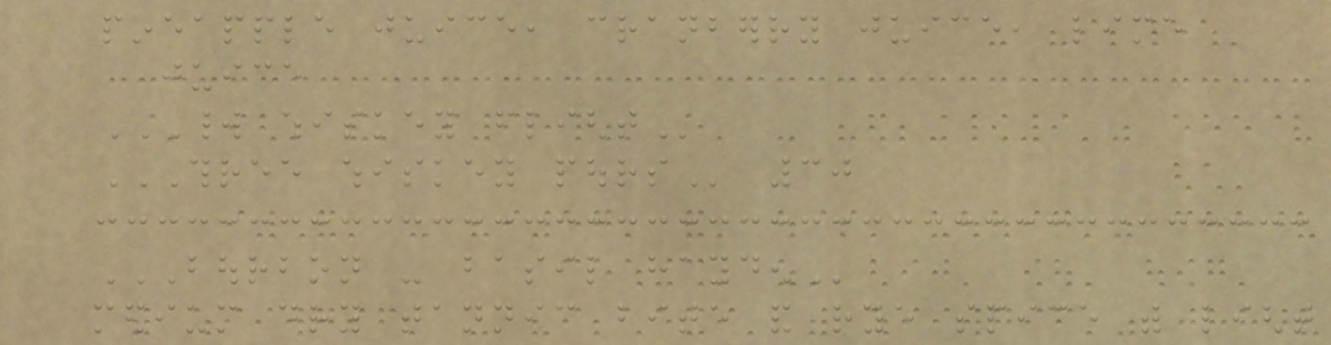pineapple juice, cranberry juice, lime
juice
WORLD WHISKEY FLIGHT
THREE WHISKEY POURS 30
BOURBON - BASIL HAYDEN
medium dry tannic bite and rye spice with light
